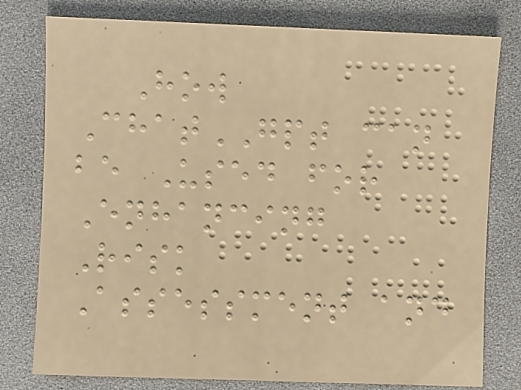How
ChatGPT can
be Used for
Enhancing
Risk
Assessment and
